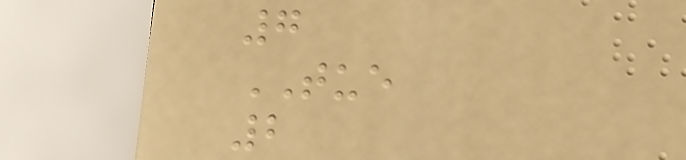7
TUE
2
